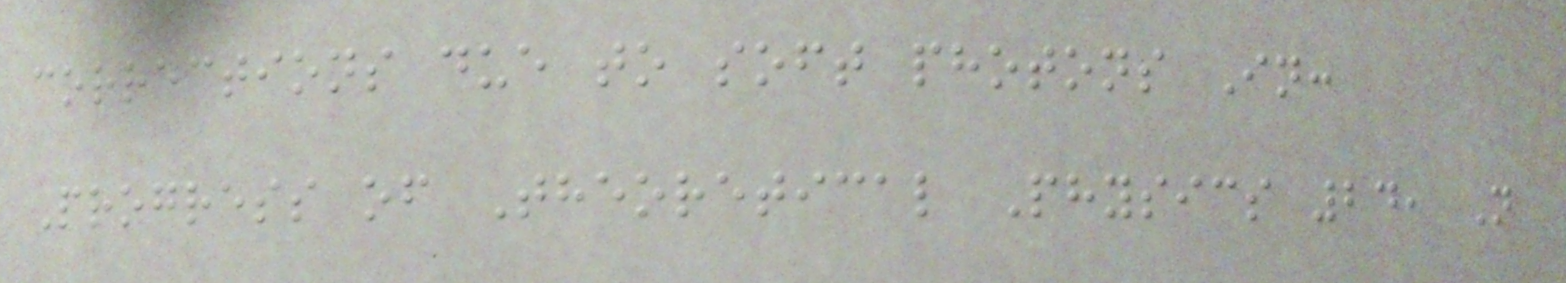corrections due to soft photons In:
Progress of Theoretical Physics 24, N
